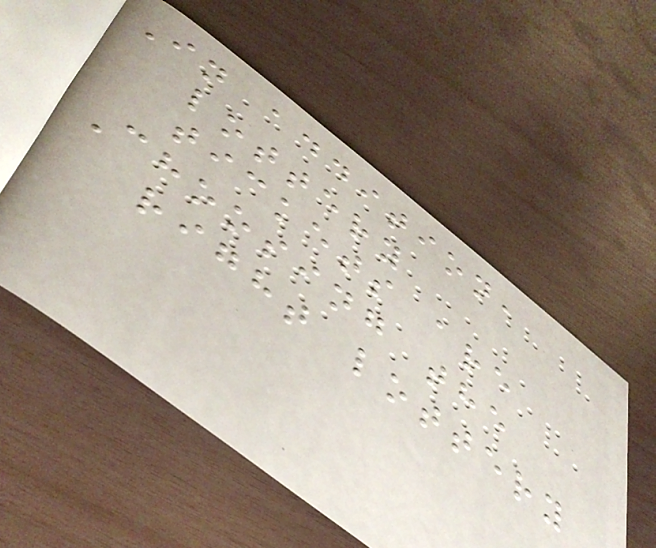In addition,
lottery
tickets are
Choosing the
right lottery
